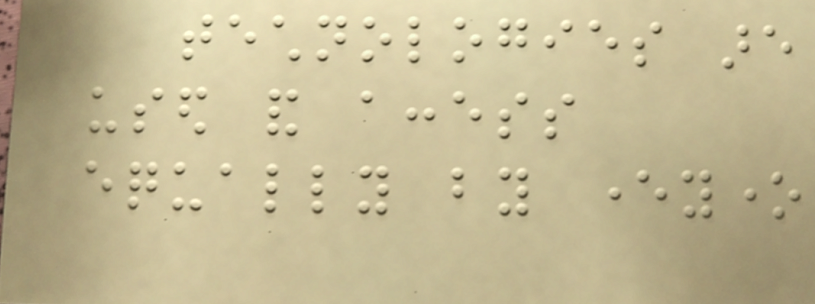technologies are
used and access
equally by everyone
